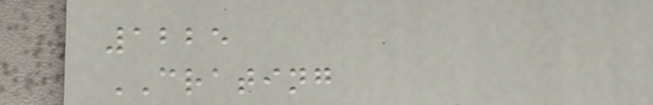1225
CRATING
